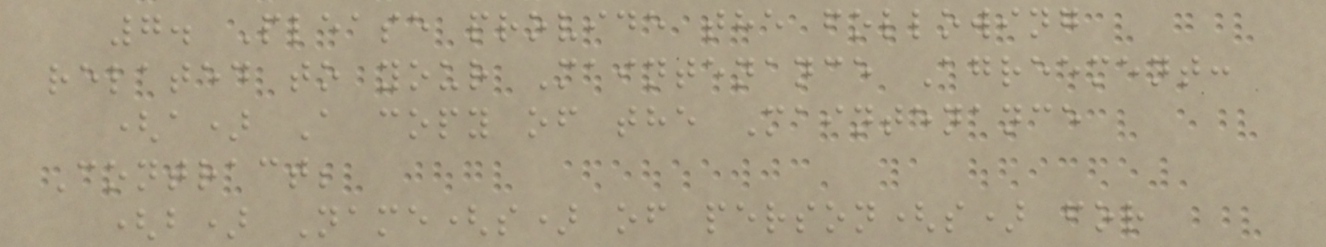7. Please provide the following
related to your Maintenance Agreement:
(a) A copy of the Maintenance
Contract;
(b) Name(s) of person(s) for
